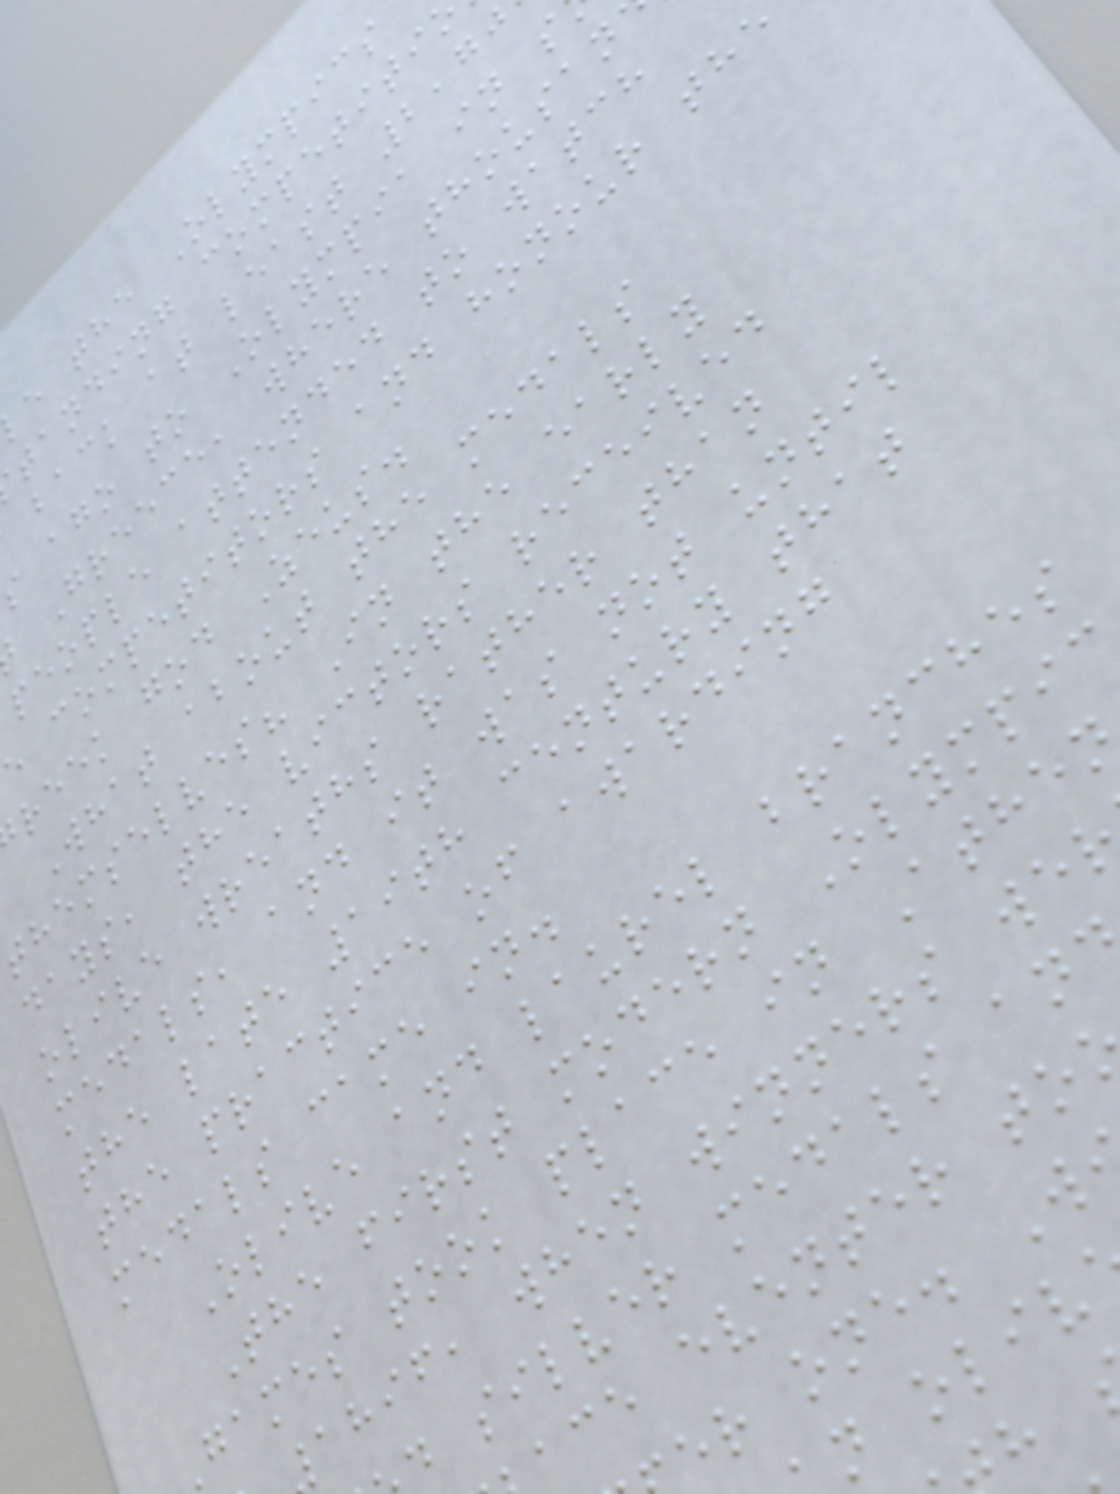e the Olympics
tanding competiti
back at least 2,70
s ago to Olympia in s
Greece, where thousan
people attended to watch
e competitors and honour the
reek god Zeus.
What about the medals
themselves? In the early
days, the victors received
olive wreaths rather than
medals, and it was not until
the late 19th century that
the practice of awarding
medals came in.
Olive and laurel branches
The first modern Olympic
games took place in Athen
ahif, when winners we
d silver medals an
ace eventer to
er one. W
